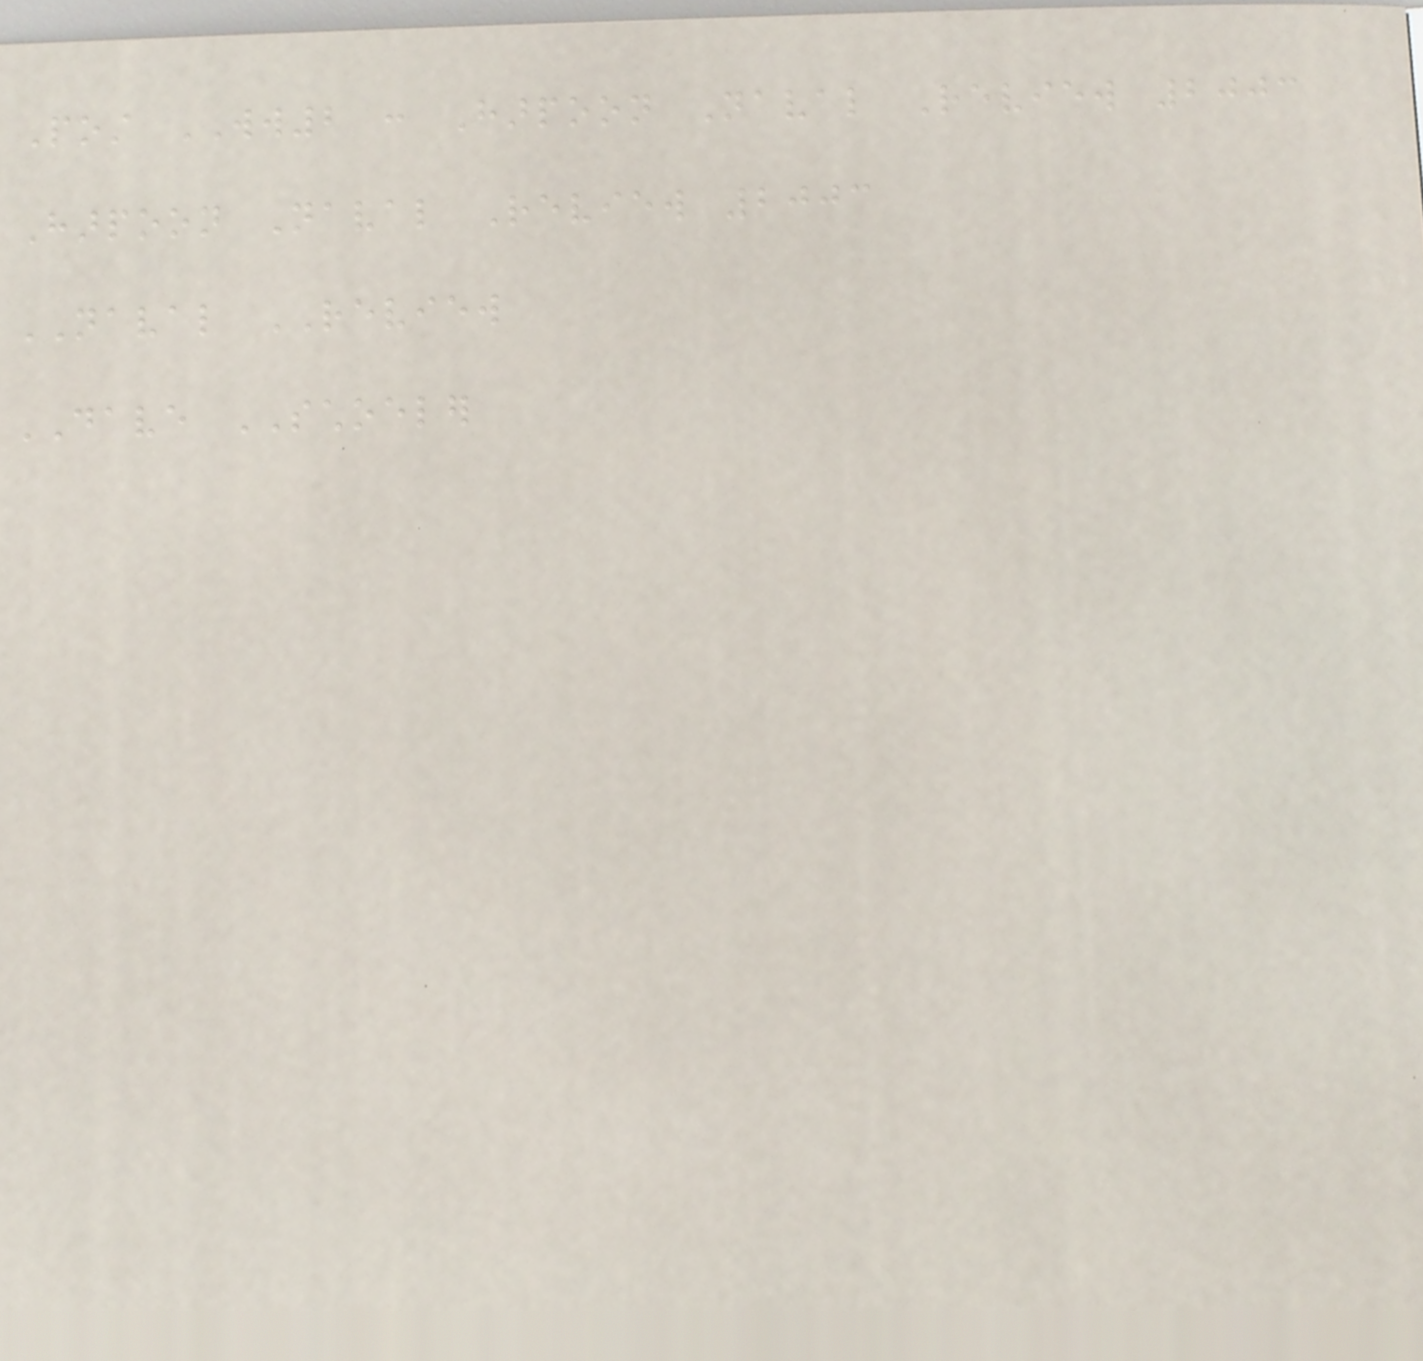Post WW2 : Harpoon Naval Review 2003
Harpoon Naval Review 2003
NAVAL REVIEW
DAVE SCHOELER
